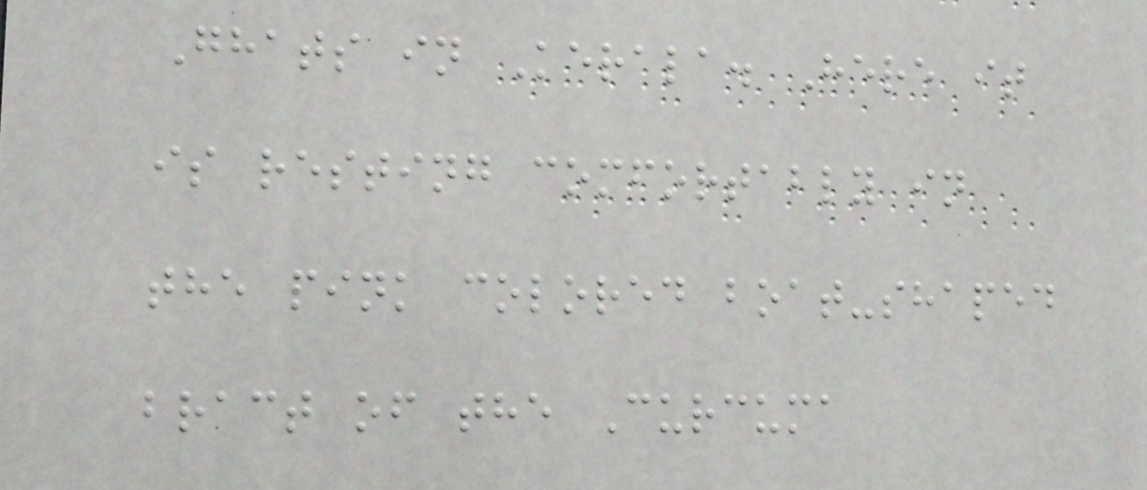Ghats in Kerala. Here it
is resting comfortably in
the pink colored boat-shaped
bract of the Curcuma
